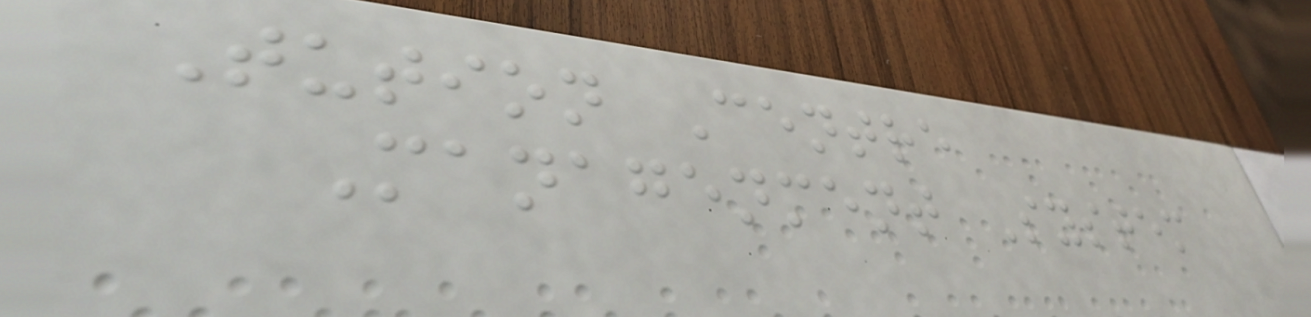Tution Centre
Managenment System
